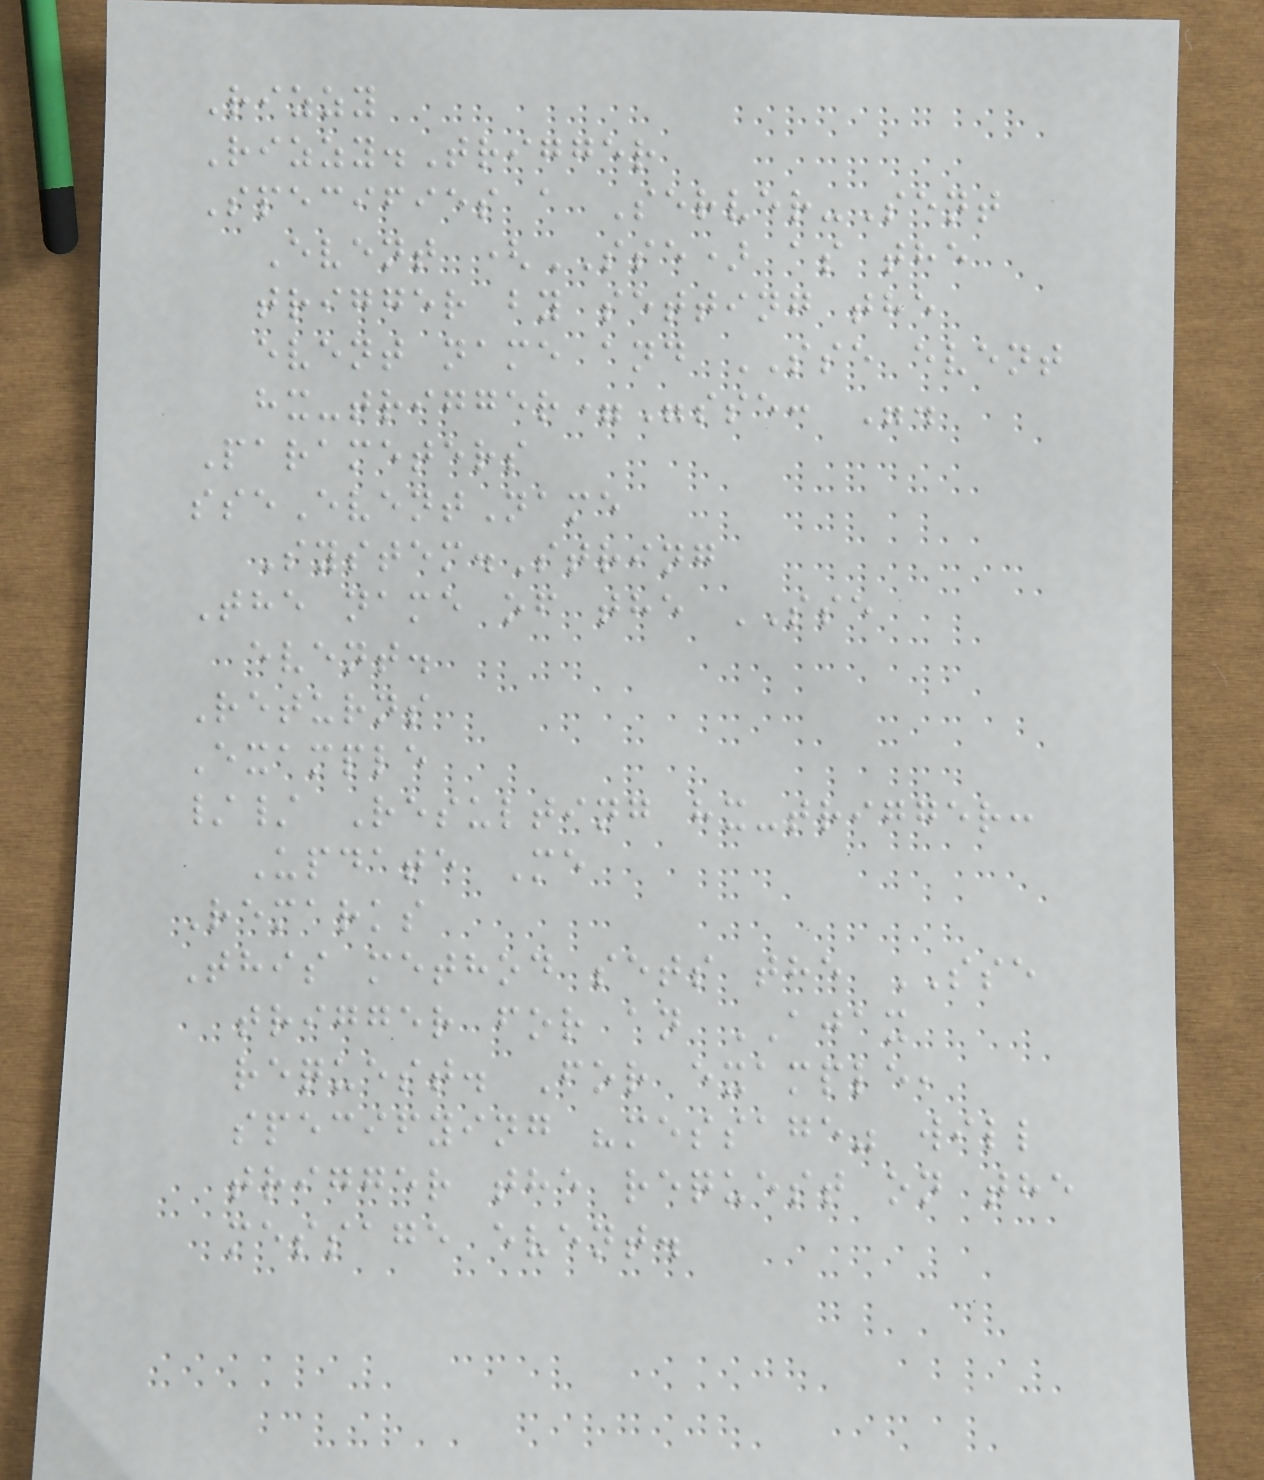Rizzy
Rizzy.Trigger
Specifies a Server-Sent
Event (SSE) as the
trigger by setting the
event name and SSE event
hx-trigger="sse: ".
Parameters
sseEventName
System.String
The name of the SSE
event.
Returns
Example
// Resulting hx-trigger:
Update Me
Remarks
This method sets the SSE
trigger for an AJAX
request. For example,
specifying "message" will
trigger the request on the
message event.
